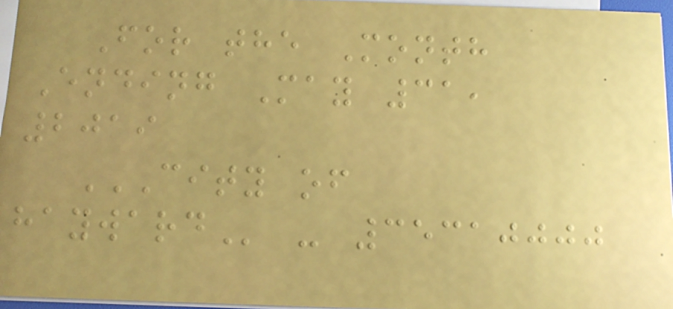For the Month
Ending May 31,
2019
CITY OF
HAYWARD - 35310000
